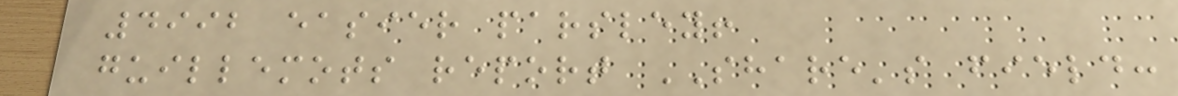4992 easier parsley!
guillemots report SHARE's field:
